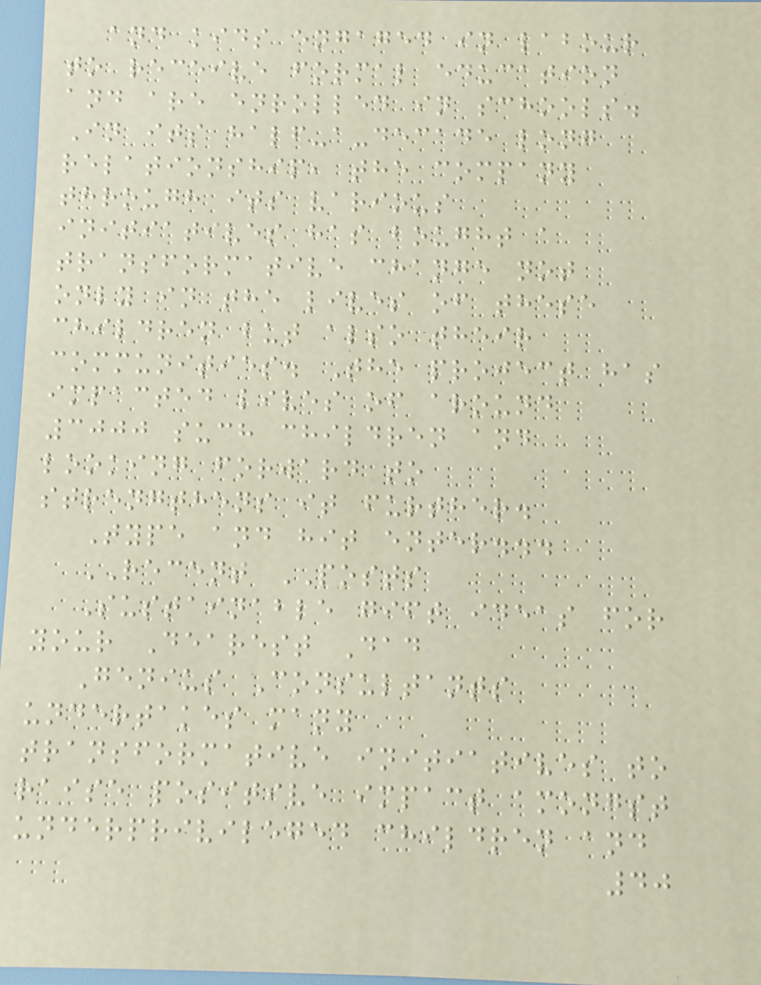and kids engaged in labour
to receive formal education
and are enrolled in schools.
In its half-a-decade long
relationship, the company
through its various
initiatives has bought a
transformative change not
only in the lives of these
children but also their
communities. The project has
impacted lives of around
3000 such children and
looking forward to
strengthens it further.
Type and hit enter...
RECENT POSTS
Sustainable gift ideas for
your Dearest Dad
Genius Consultants
undertakes many
transformative initiatives to
raise positive impact amongst
underprivileged children and
40
